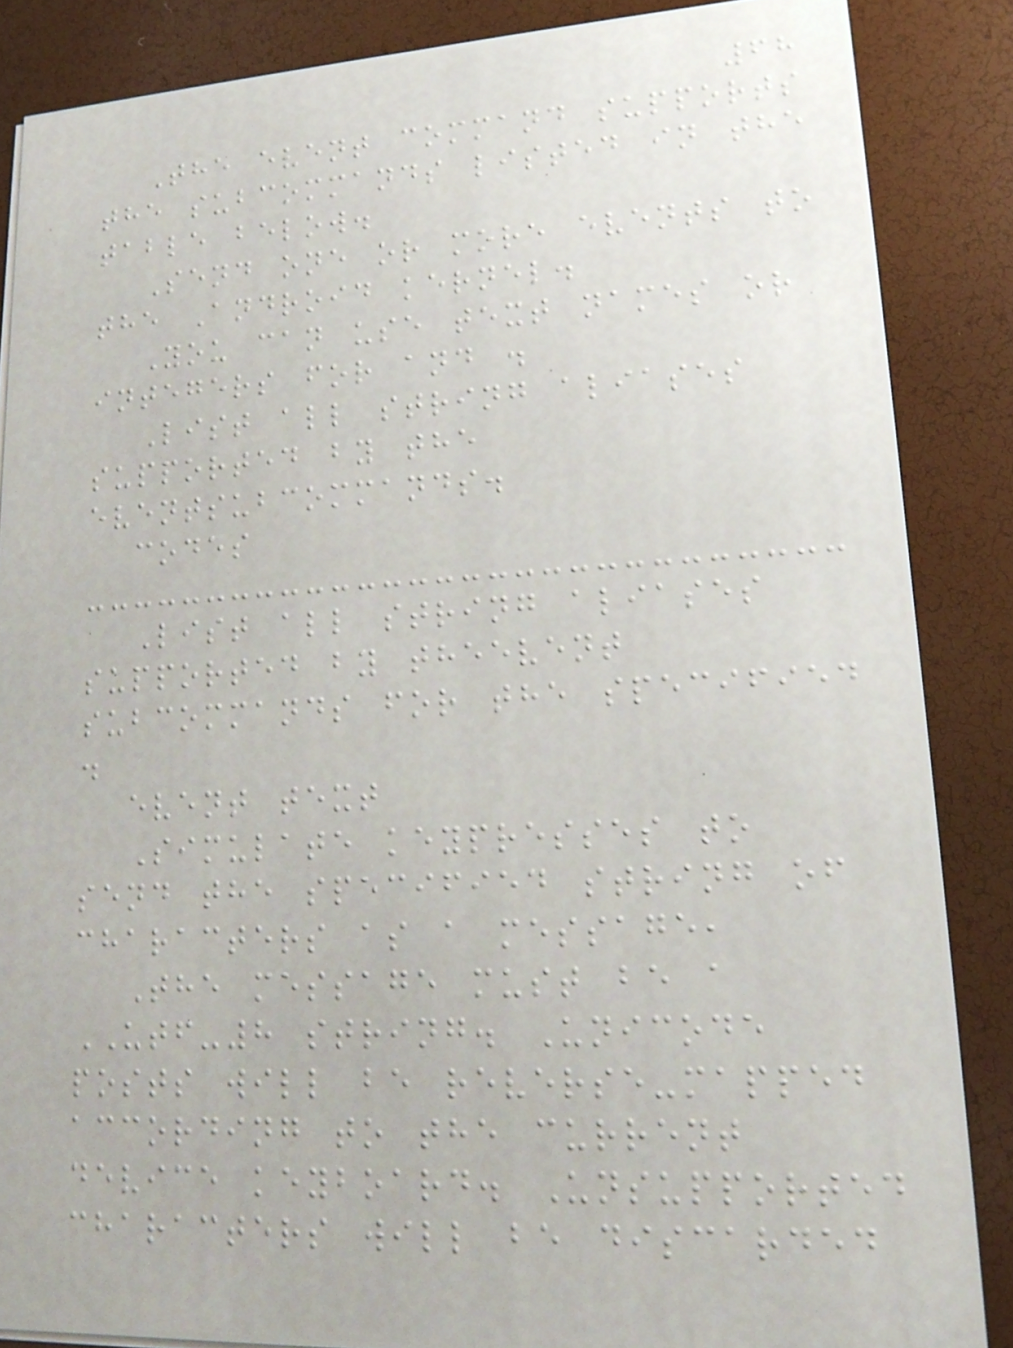68
The event command supports
the subcommands listed in the
table below.
Send one or more events to
the Android kernel.
You can use text names or
integers for and .
List all string aliases
supported by the
eventsubcommands.
codes
List all string aliases
supported by theevent
subcommands for the specified
.
event text
Simulate keypresses to
send the specified string of
characters as a message,
The message must be a
UTF-8 string. Unicode
posts will be reverse-mapped
according to the current
device keyboard. Unsupported
characters will be discarded
